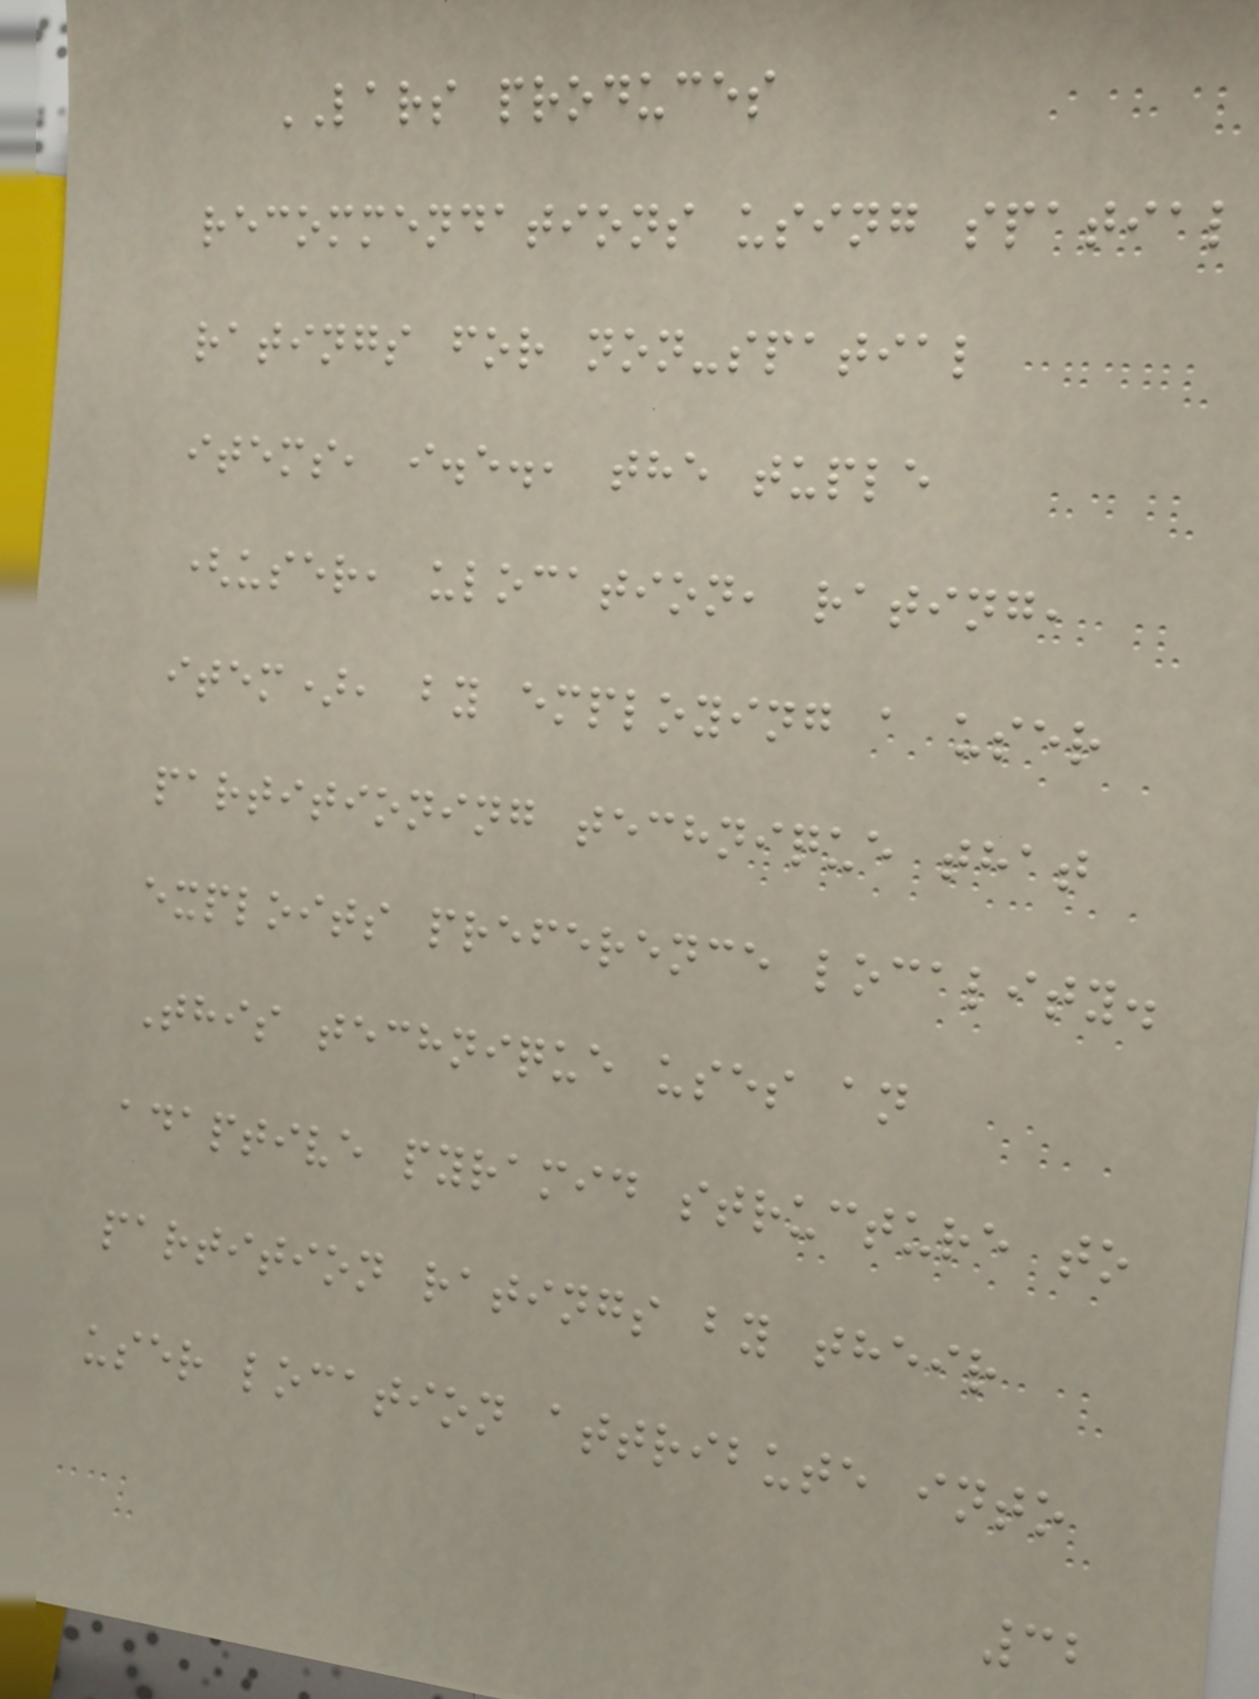LARS produces
recommendations using spatial
ratings for non-spatial
items, i.e., the tuple
(user, ulocation, rating,
item), by employing a user
partitioning technique that
exploits preference locality.
This technique uses an
adaptive pyramid structure to
partition ratings by their
user location attribute into
32
